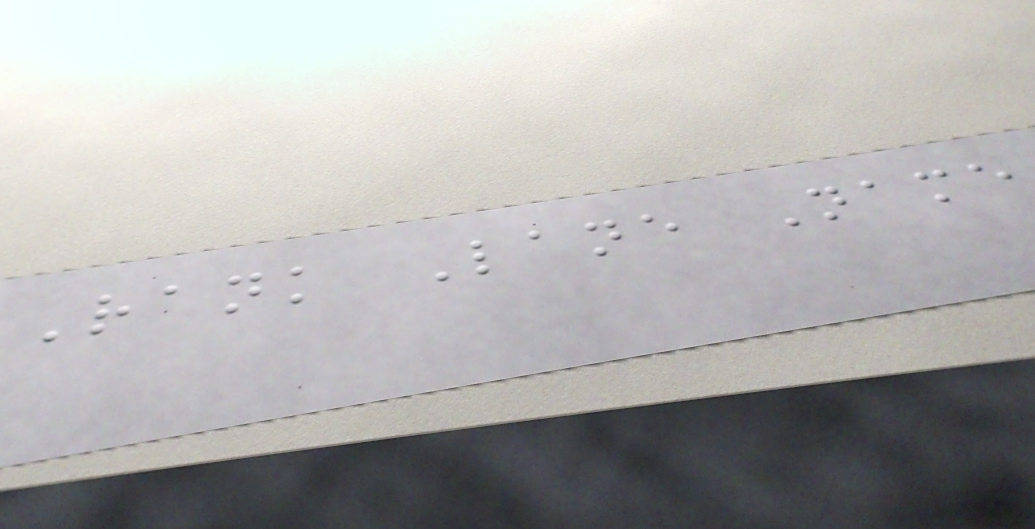Rank Lane Name
